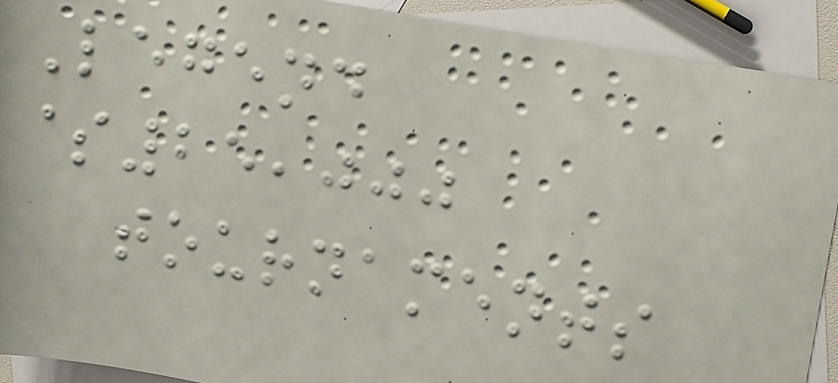Legend
$25,000
tournaments
